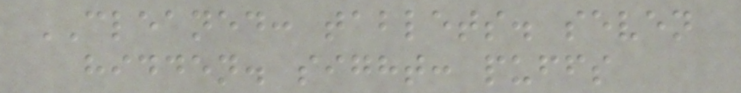CLEANED: tablets. seven
hidden. sight: puffs
